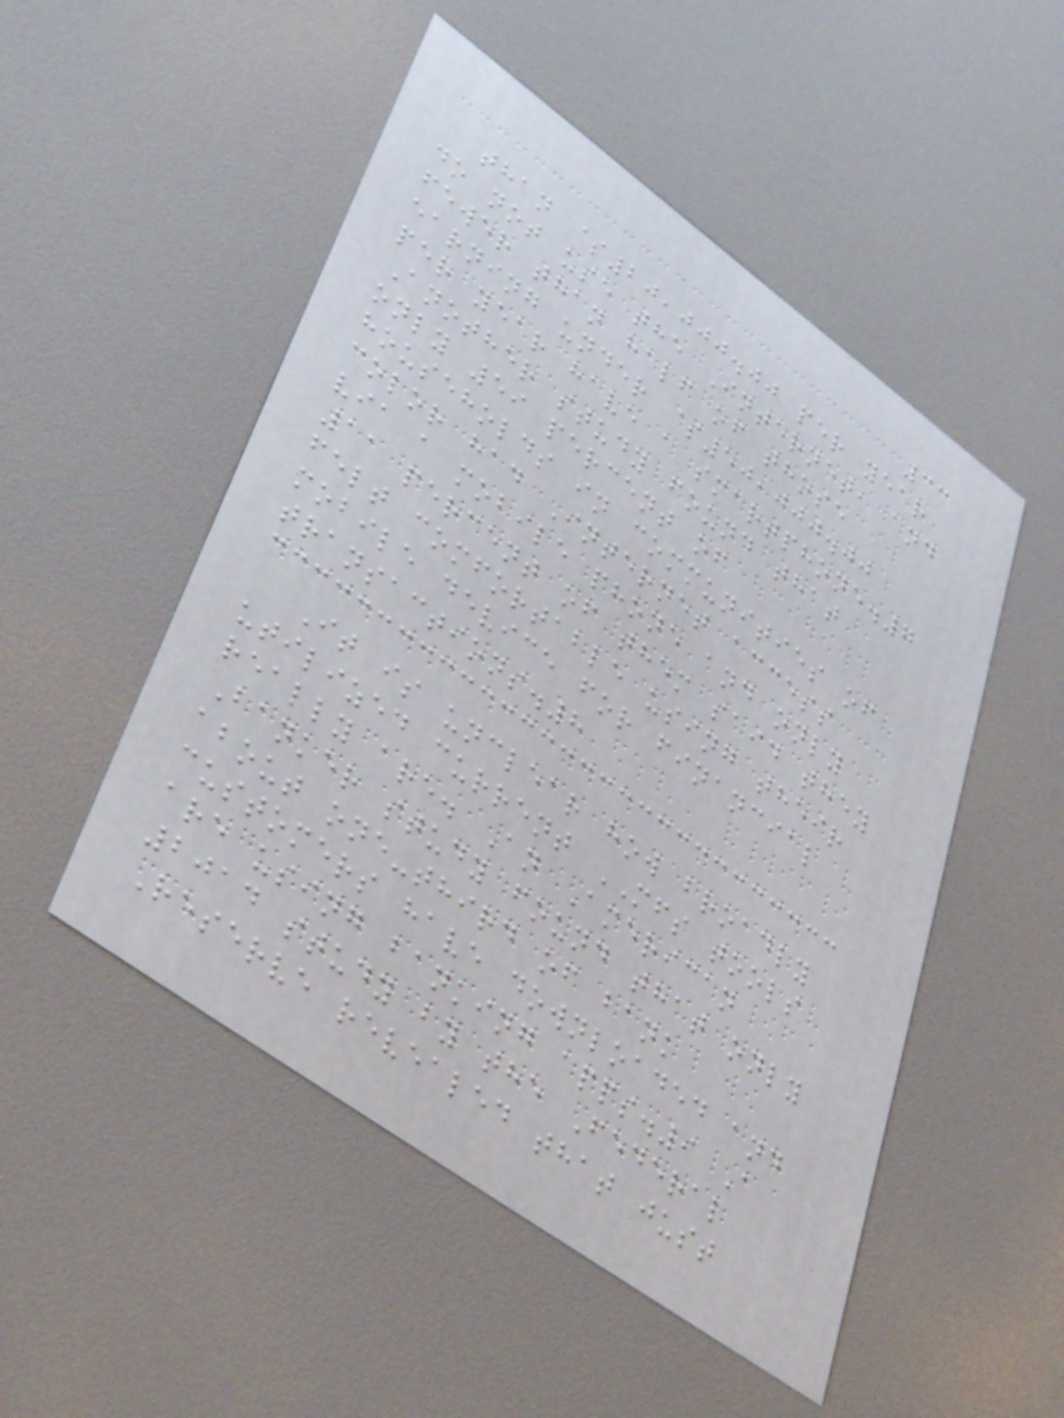33
than $20,000.00 per year
do not use the Internet, and
fewer than half of those
earning under $50,000.00
per year have a smartphone.7
Another study found that
only 59 percent of
households in communities of
color had Internet access
via a mobile phone and only
11 percent of them said they
felt comfortable using their
mobile device for financial
transactions.8
It is unclear how broadly
utilized current MFS tools
really are. An American
Banker study found that only
about one-third of bank
customers have downloaded and
are using banking apps.9 A
2014 study by the Federal
Reserve revealed that just
